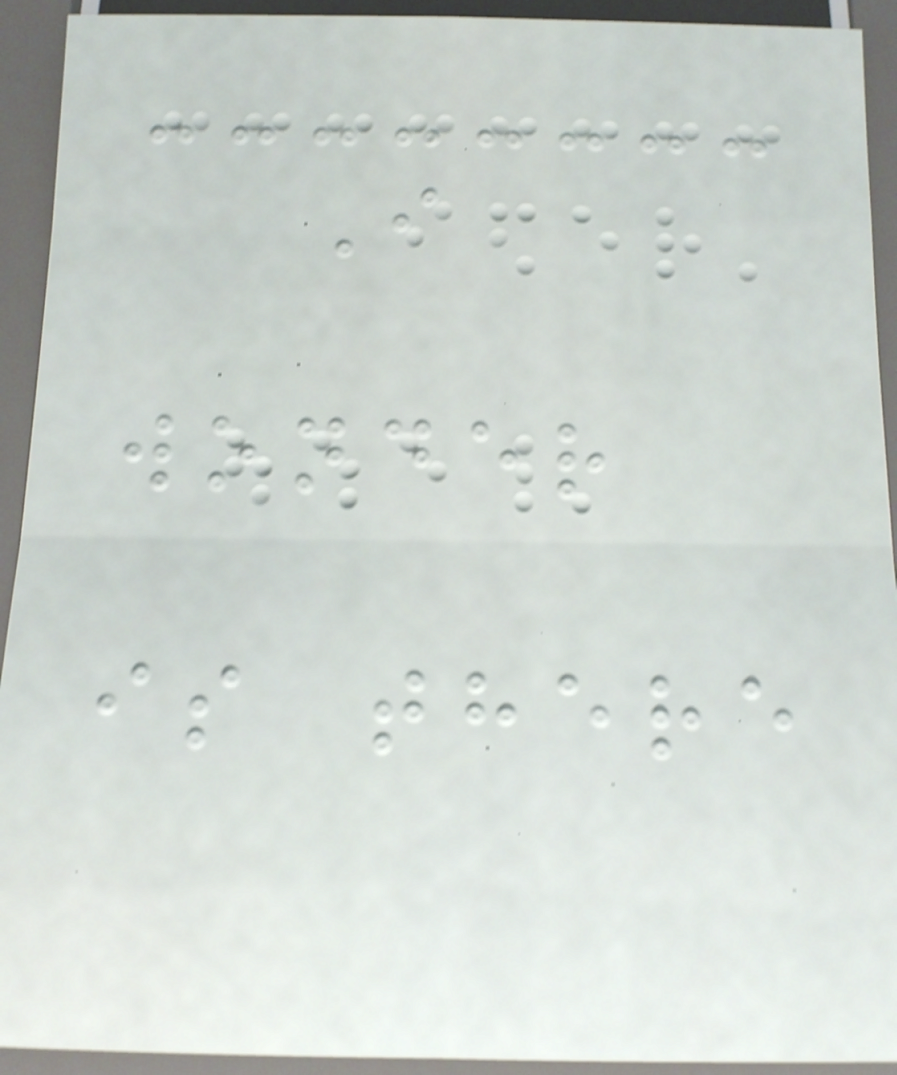I
wonder
is there
